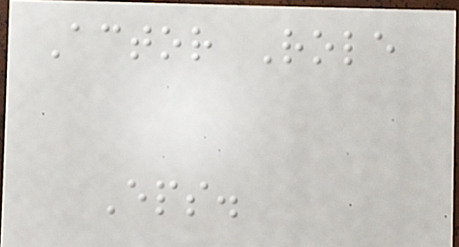Actor Role
Eps.
